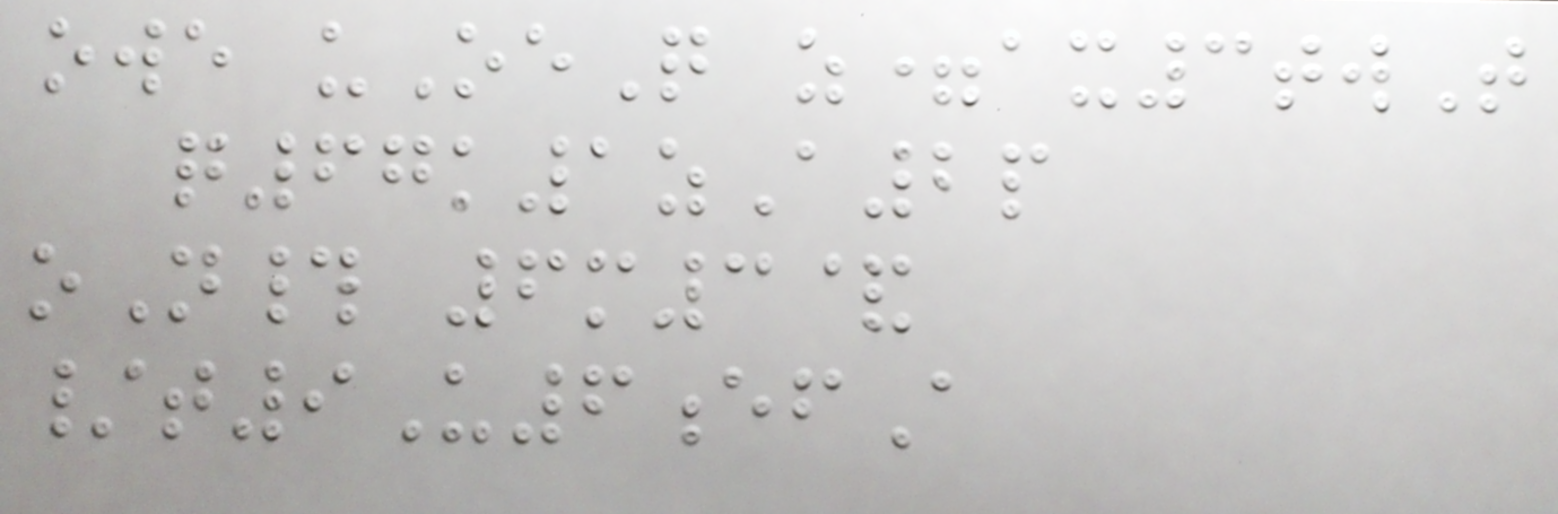owe uOeQ z=ax3twT
q67k1zA2p
oN# 6m3&
/t9U6efA
